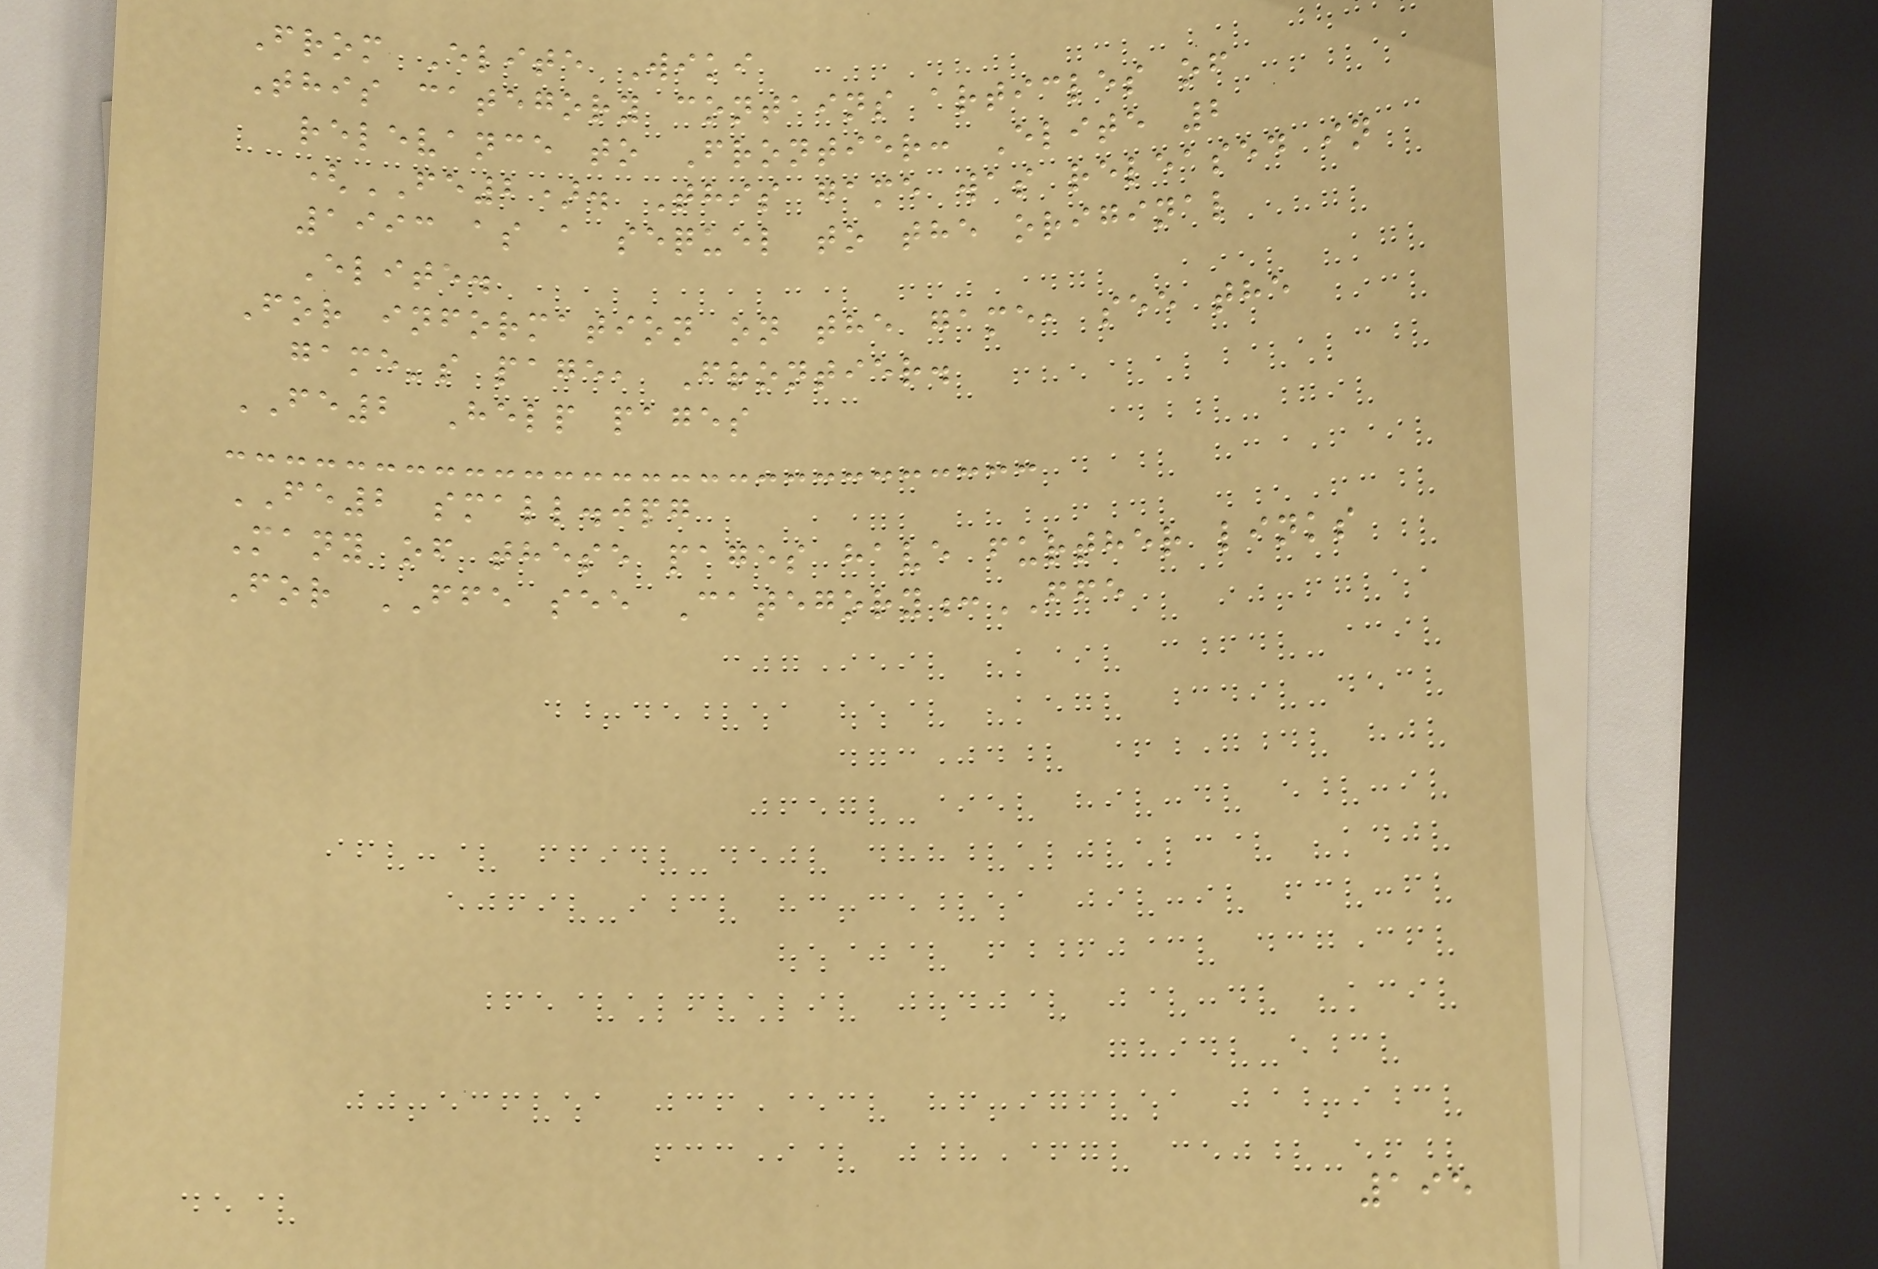From Elite Wiki
This category contains articles of
relevance to Frontier: Elite 2
(FE2). This game was released in
1993 as a sequel to the original
Elite.
For information on the game, see the
game's page, Frontier.
FE2 Help pages
FE2 small.jpg
Many of these pages have further links
For FFE see Category:FFE
195
